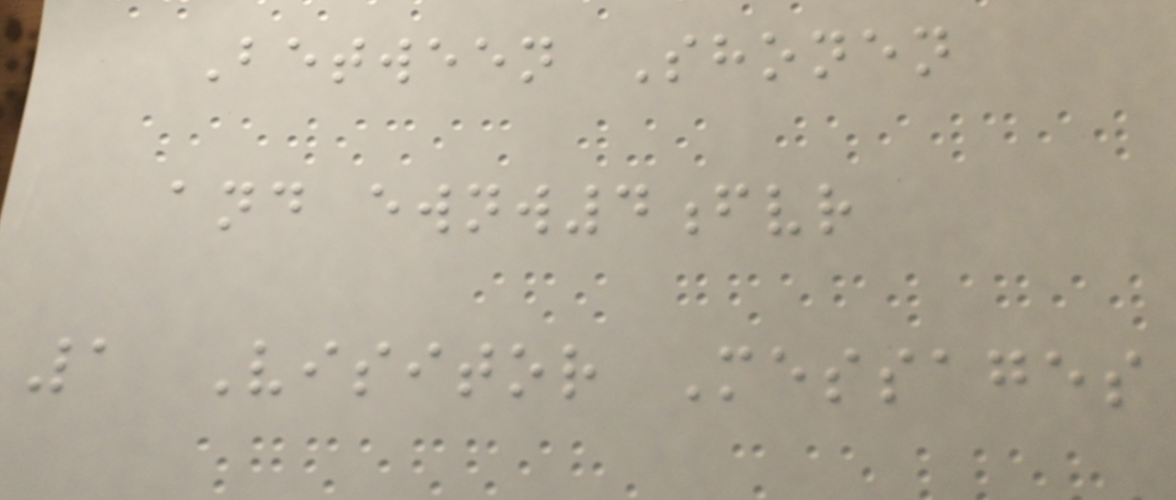Between Shonen
and ewnw4fvr
1 Visitor Messages
